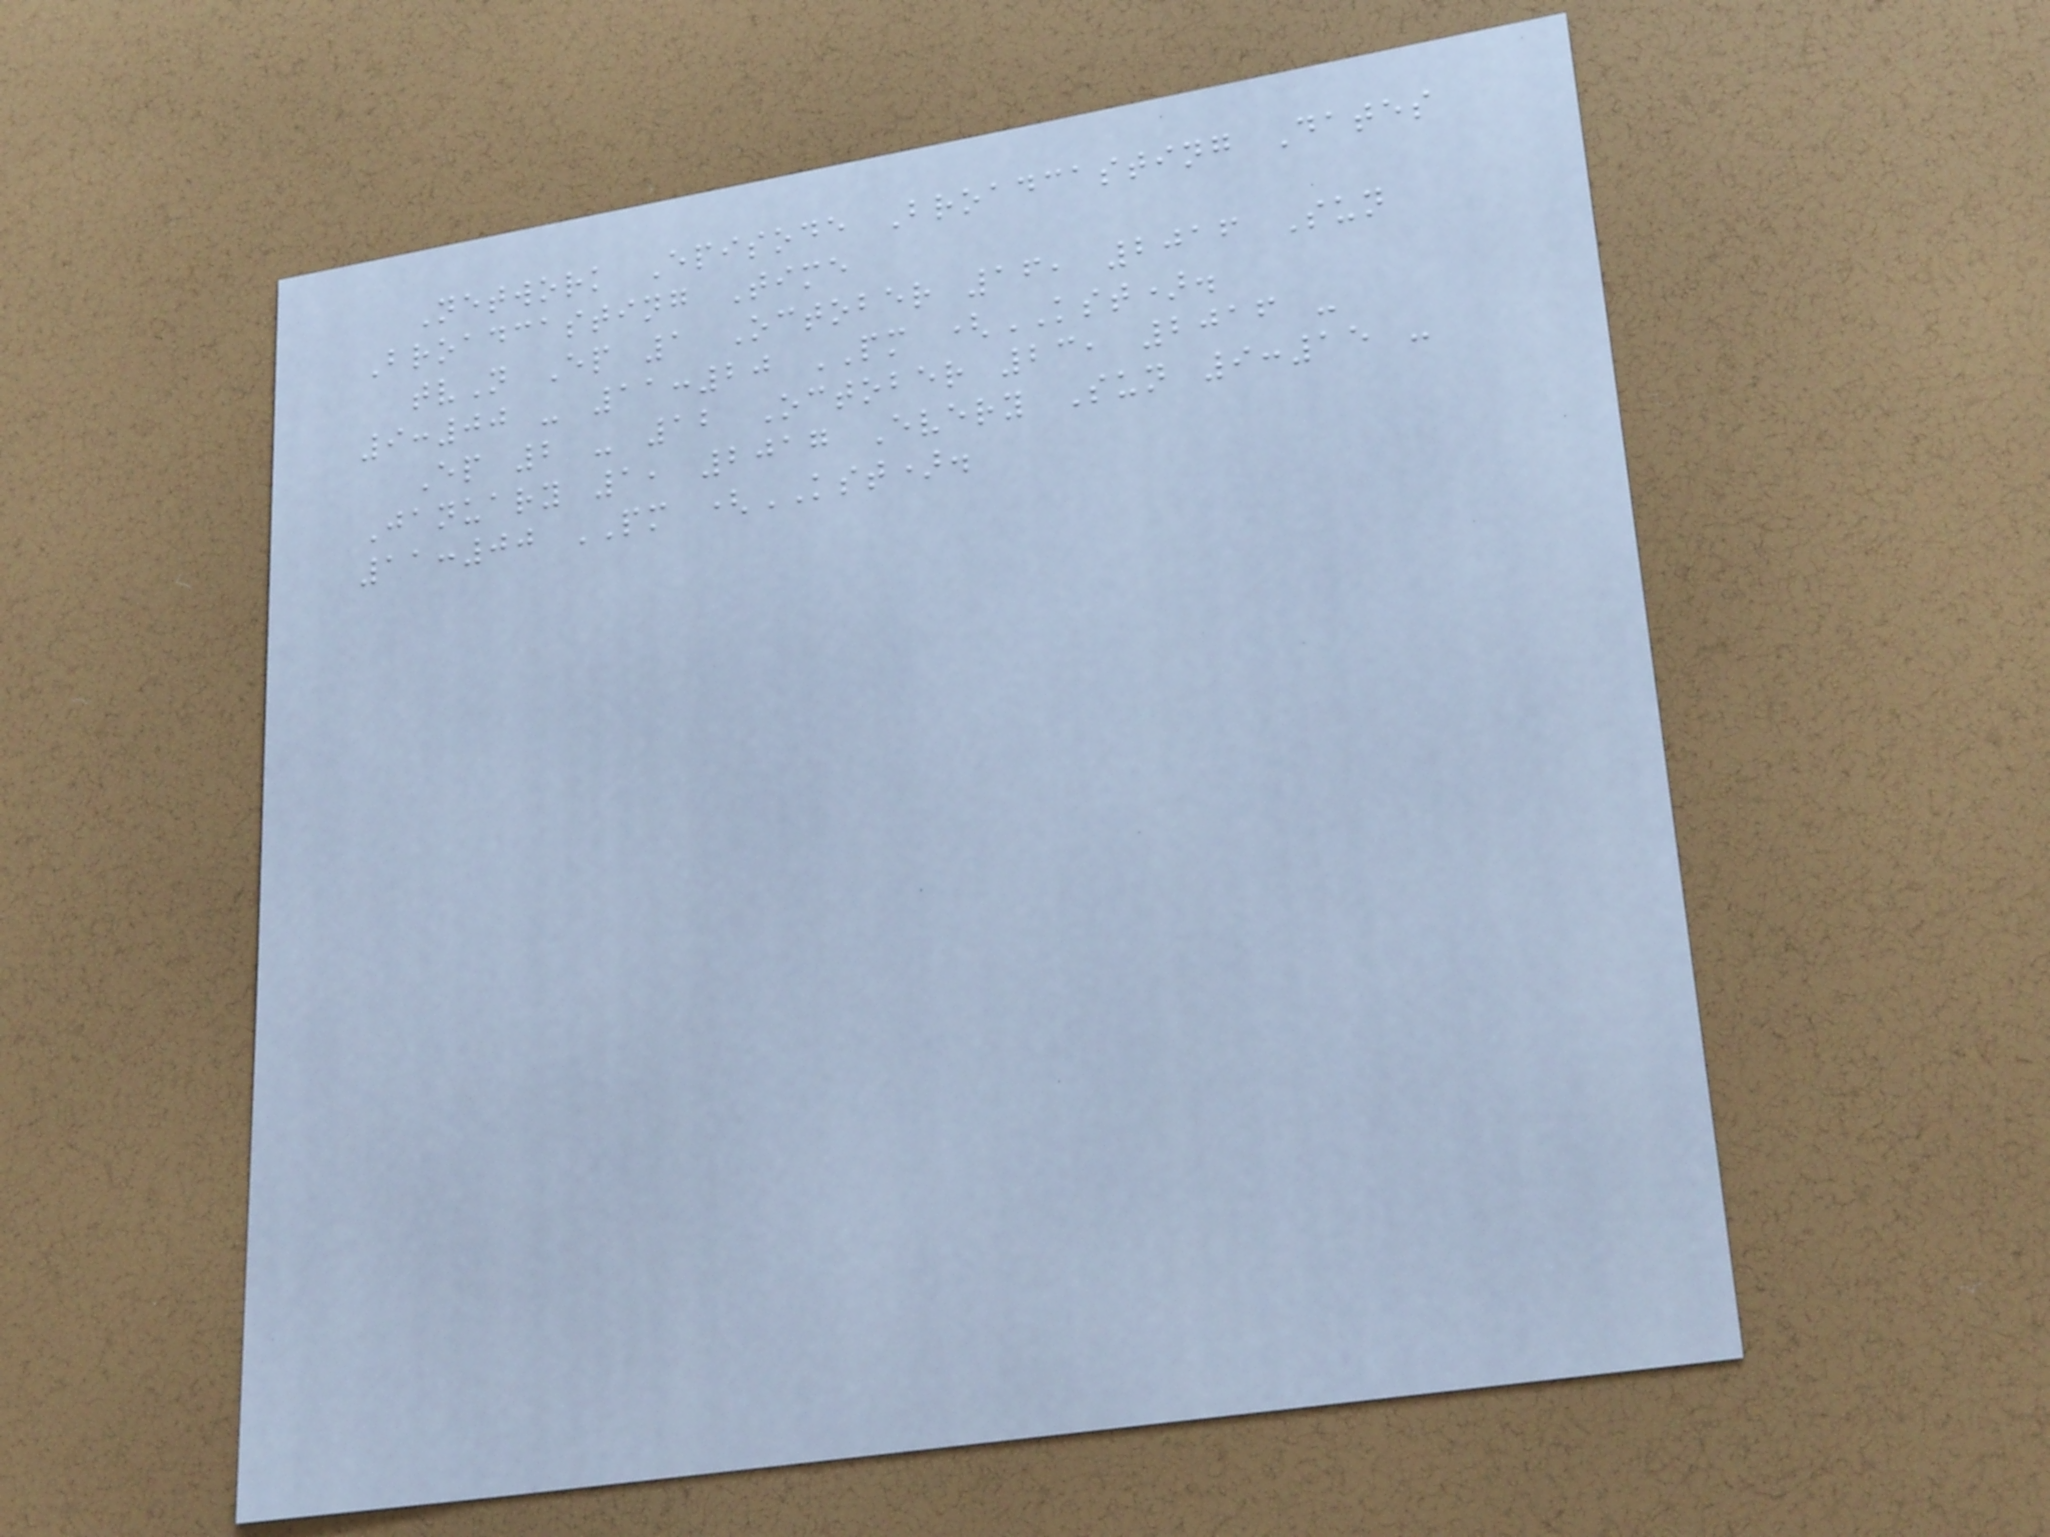Network Episode Broadcasting Dates
Broadcasting Time
tvN Ep 1 October 16, 2016 Sun
9:00 - 11:20 PM (KST).
Ep 2 - 12 October 23, 2016 -
January 1, 2017 Every Sun 9:15 -
11:00 PM (KST).
